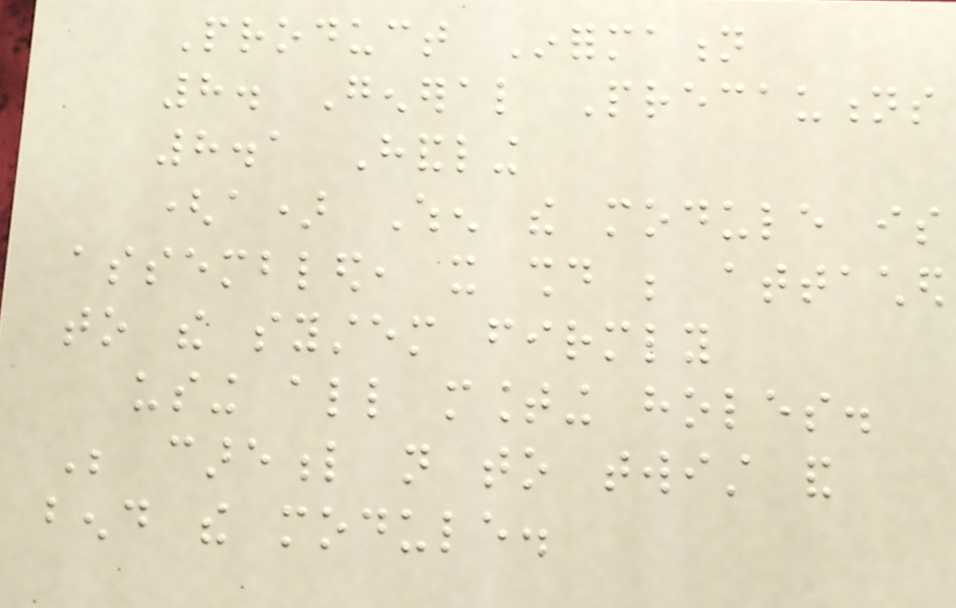Product Information
8. General Precautions
8.1 Handling
(a) When the module is
assembled, it should be attached
to the system firmly
using all mounting holes.
Be careful not to twist and
bend the module.
